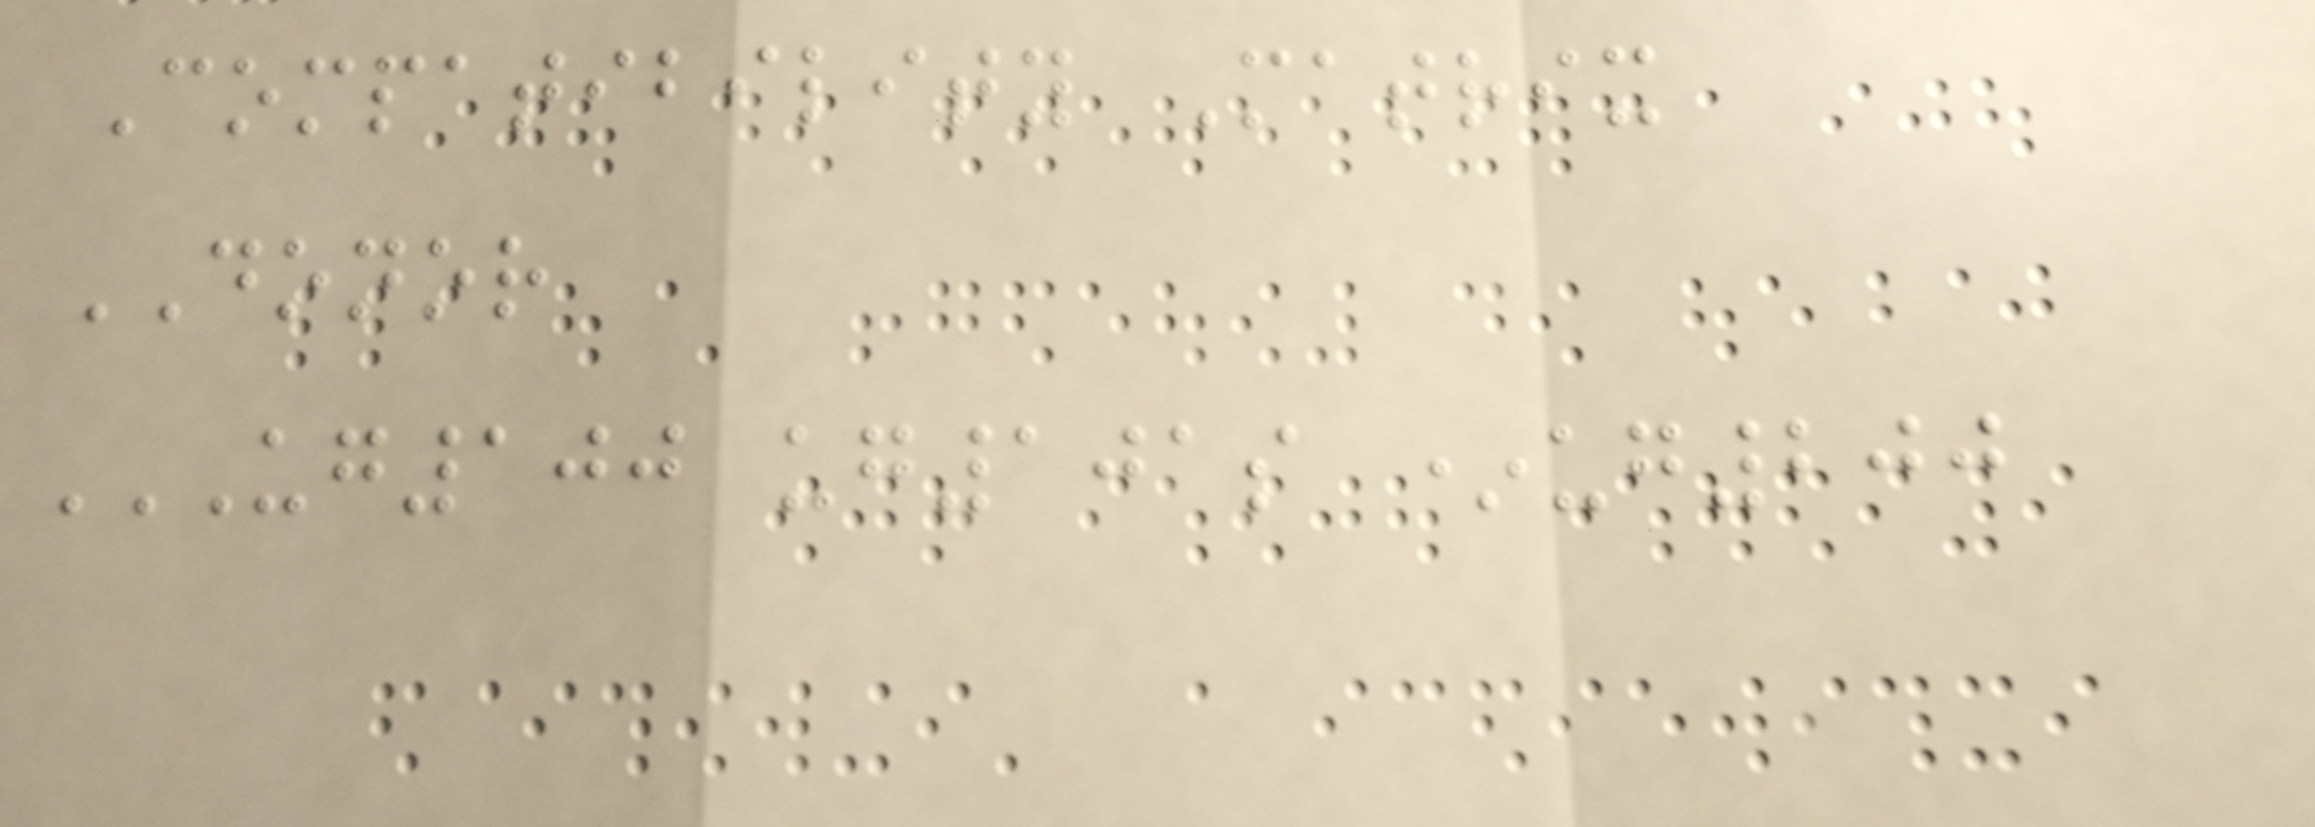Compatibility Matrix
DONOR
UG100 UG101S *UG200
